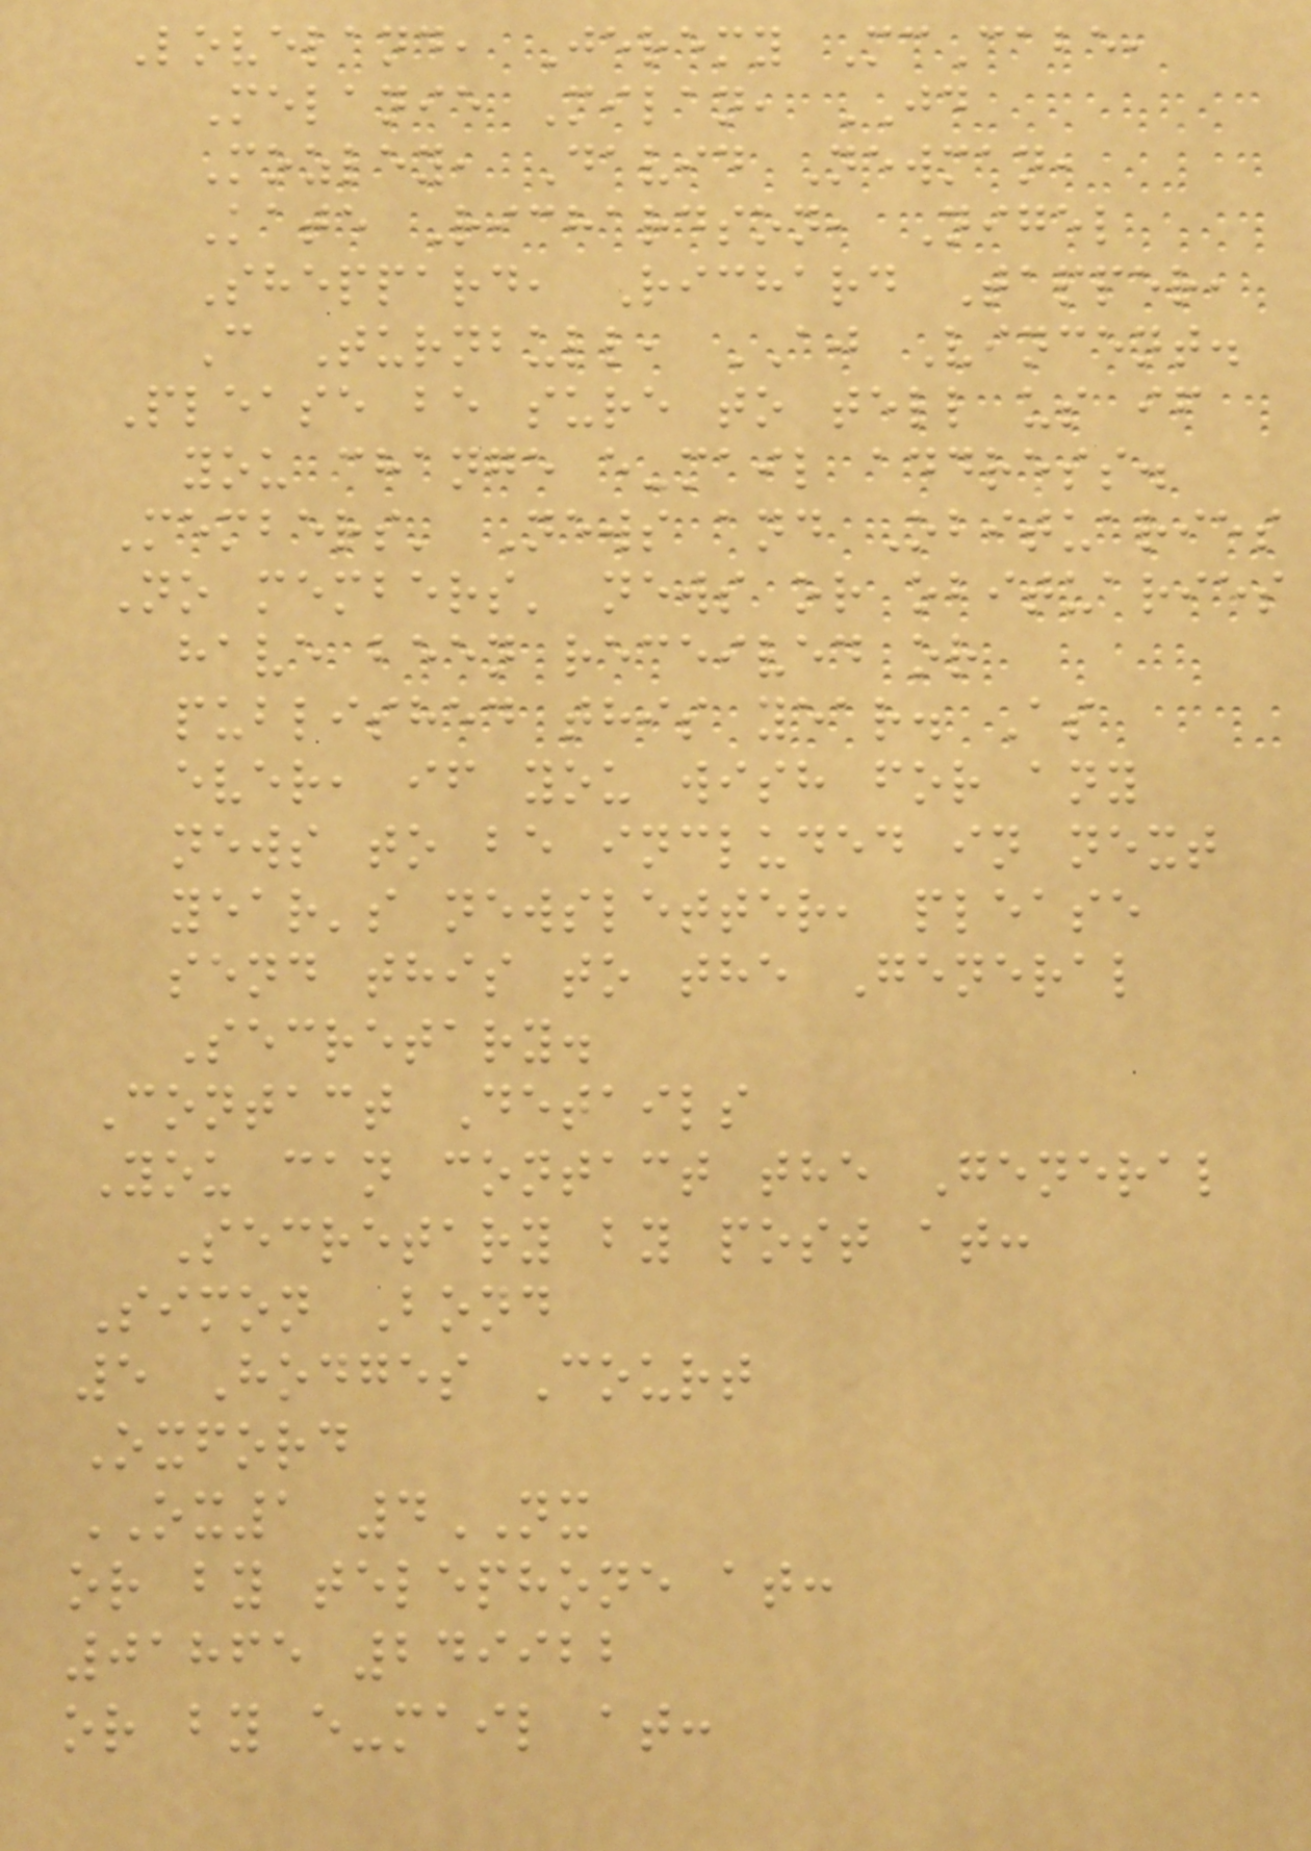Loveland, Jeremy McCabe,
Melanie Milan, JD
Mozley, David Newman,
Kate Richardson, Nigel
Sheppard, Richard Tapper,
C Turnbull, AJ Vincent.
Please be sure to tell us if
you change e-mail address.
Members' News and Obituaries
No members' news or obituaries
have been received or
published this year. As
ever, if you wish for any
news to be included in next
year's newsletter, please
send this to the General
Secretary.
Contact Details
You can contact the General
Secretary by post at:
Simon Bond
5 Hodges Court
Oxford
OX1 4NX
or by telephone at:
01865 249922
or by e-mail at:
